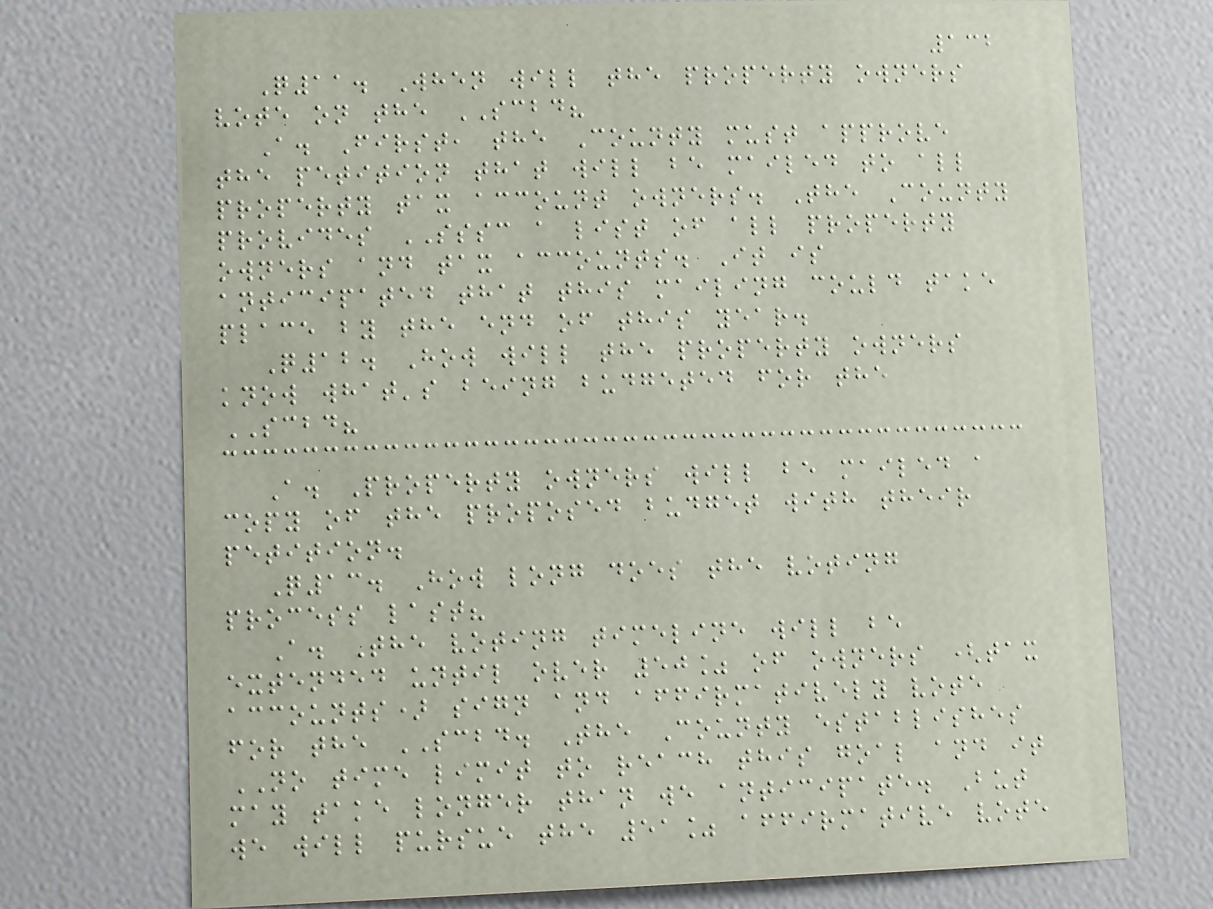132
Q11. When will the property owners
vote on the SCBD?
A. First, the County must approve
the petition that will be mailed to all
property tax account owners. The County
provides SSSC a list of all property
owners and tax accounts. It is
anticipated that this mailing could take
place by the end of this year.
Q12. How will the property owners
know what's being budgeted for the
SCBD?
A. Property owners will be mailed a
copy of the proposed budget with their
petition.
Q13. How long does the voting
process last?
A. The voting timeline will be
extended until over 50% of owners (tax
accounts) sign and affirmatively vote
for the SCBD. The County establishes
NO time limit to reach this goal and it
may take longer than we anticipate. But
we will pursue the 51% affirmative vote
